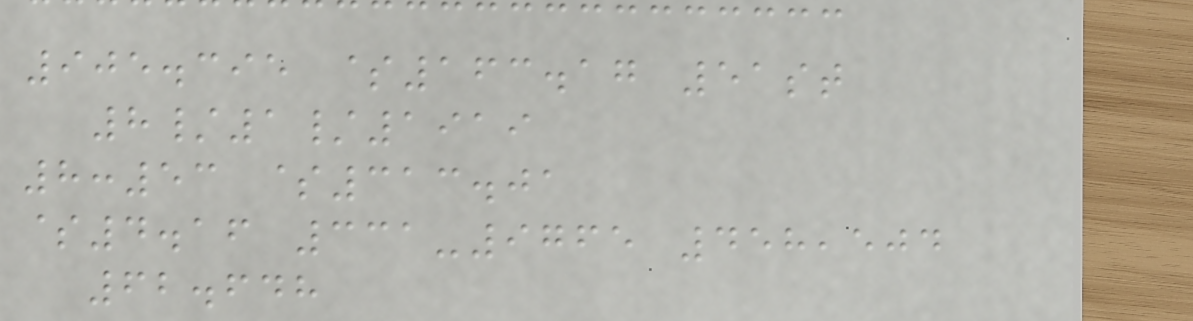905.395 $163.17 51st
8/1/1919
8:53 $313.01
$4.16 331-9765 458,504
62.648
